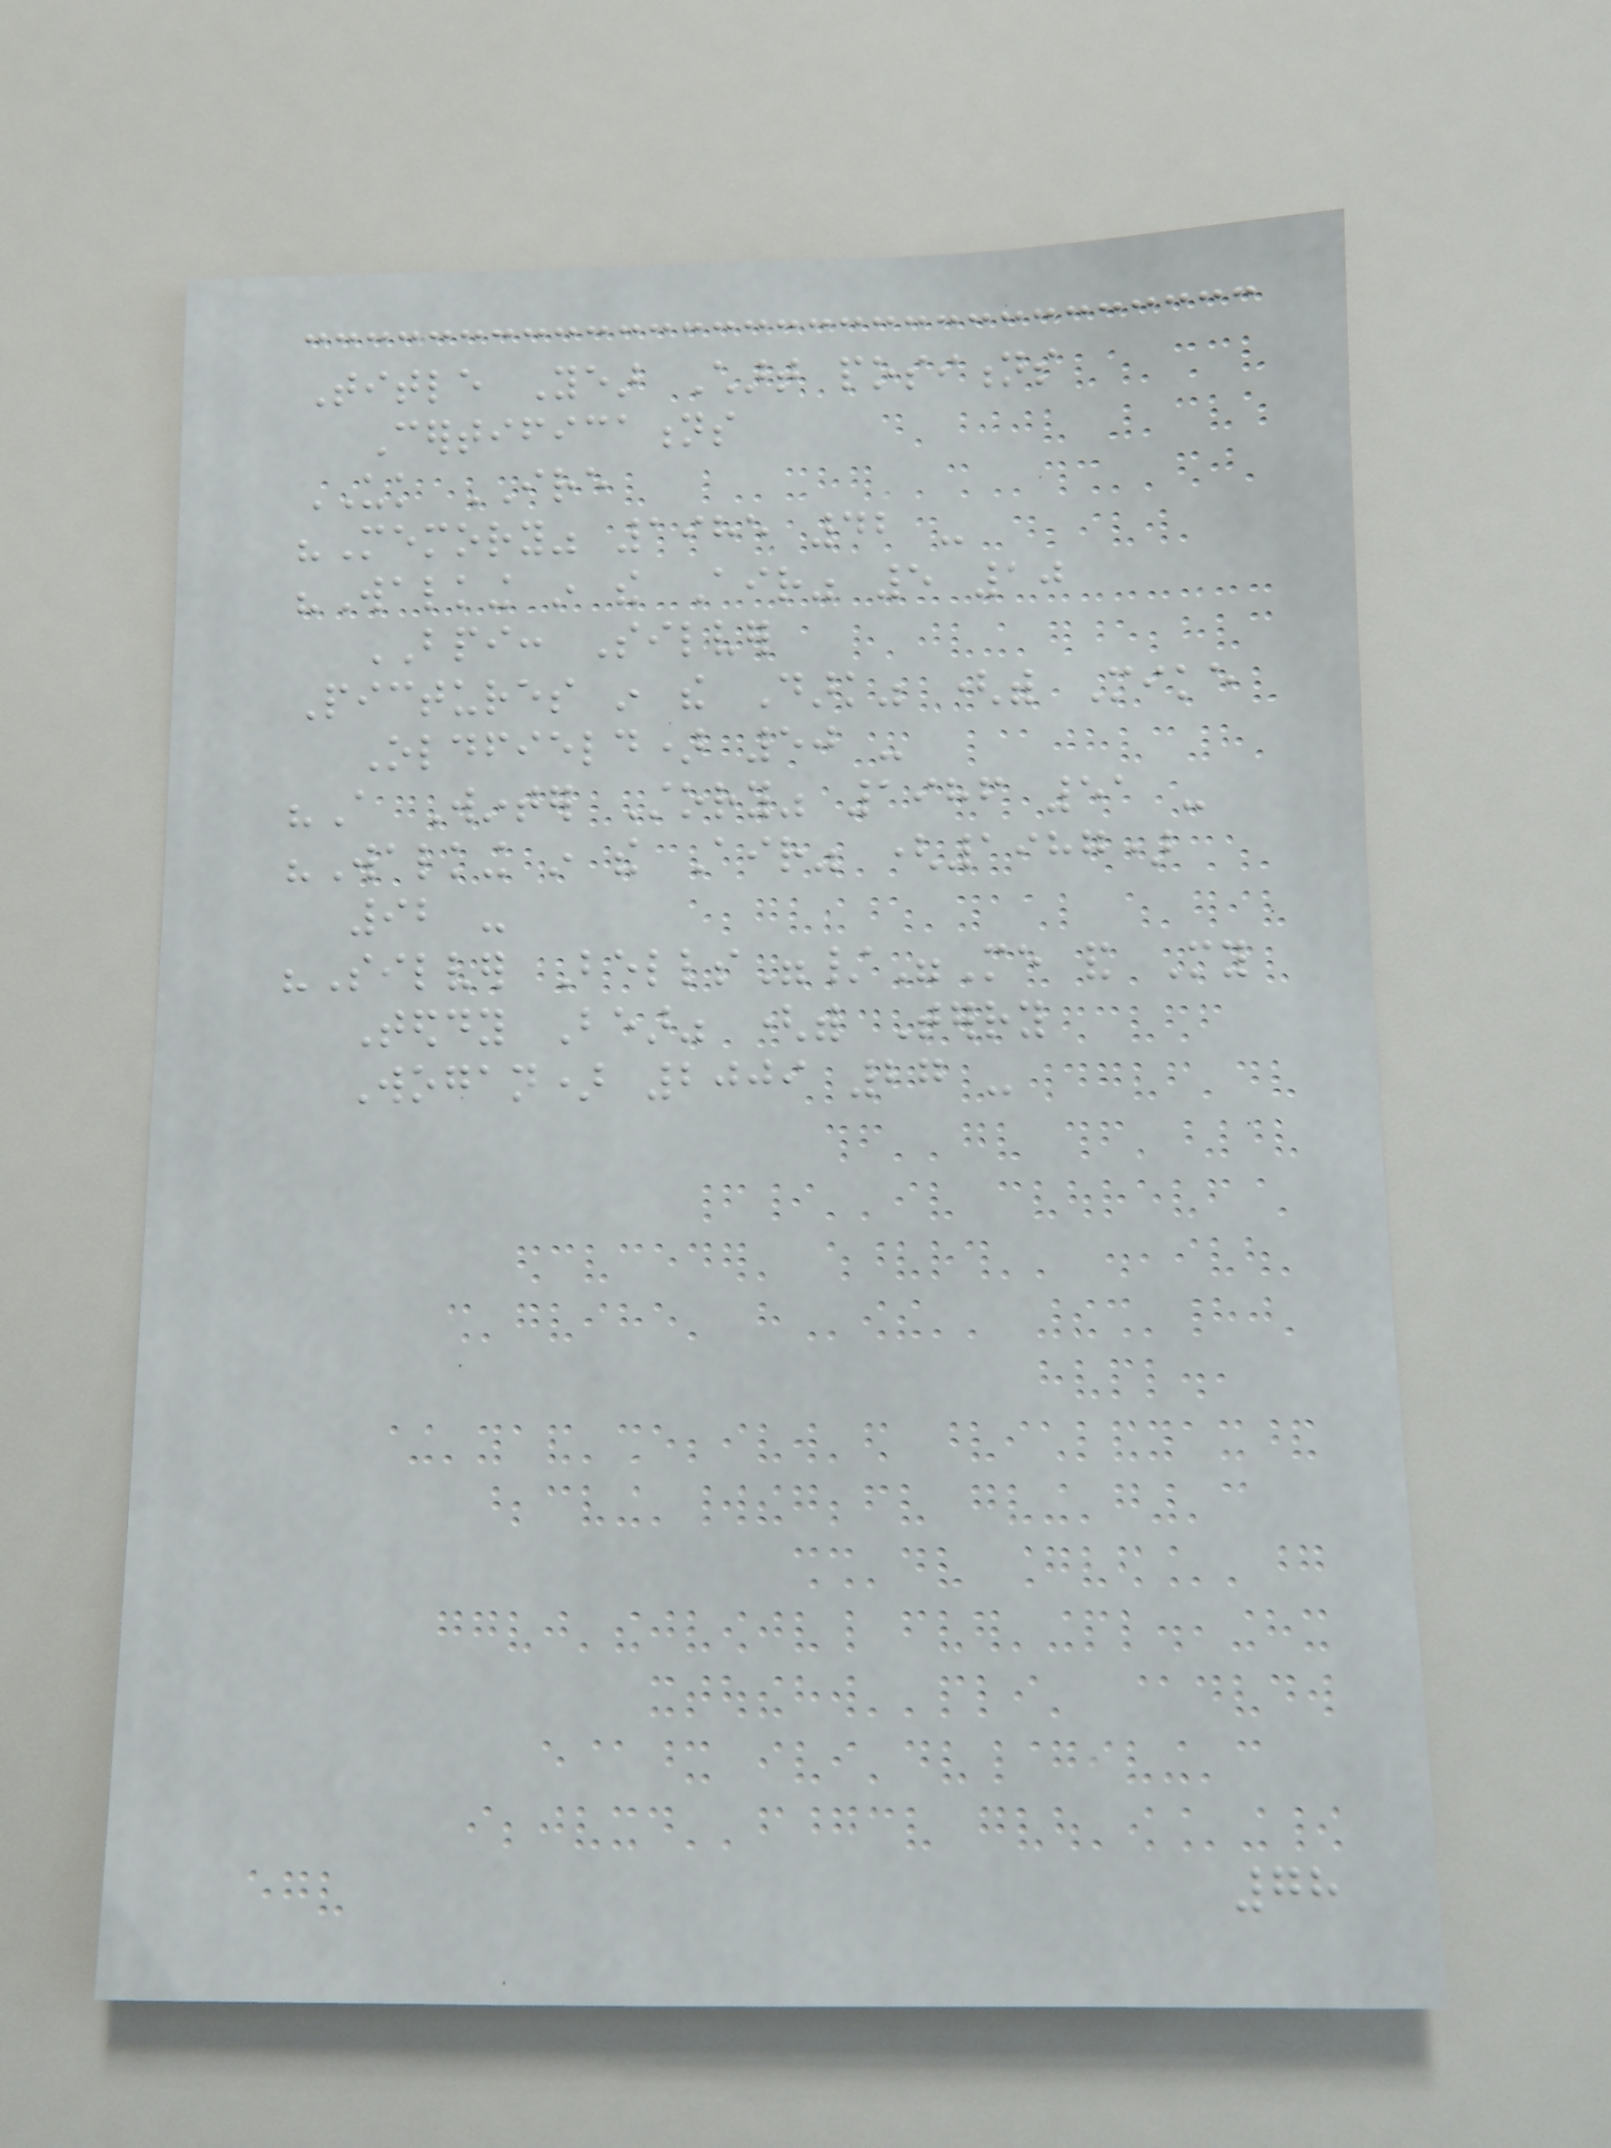Title Year Chart positions
Certifications
UK IRE
"Memory" 1985 42 -
"Walking in the Air" 5 10
BPI: Silver
Pictures in the Dark" (with Mike
Oldfield) 50 -
"A Winter Story" 1986 51 -
"Walking in the Air" (1987)
92 -
"Silver Bells"/"Me and My
Teddy Bear" (with Terry
Wogan) 2009 27 -
78
